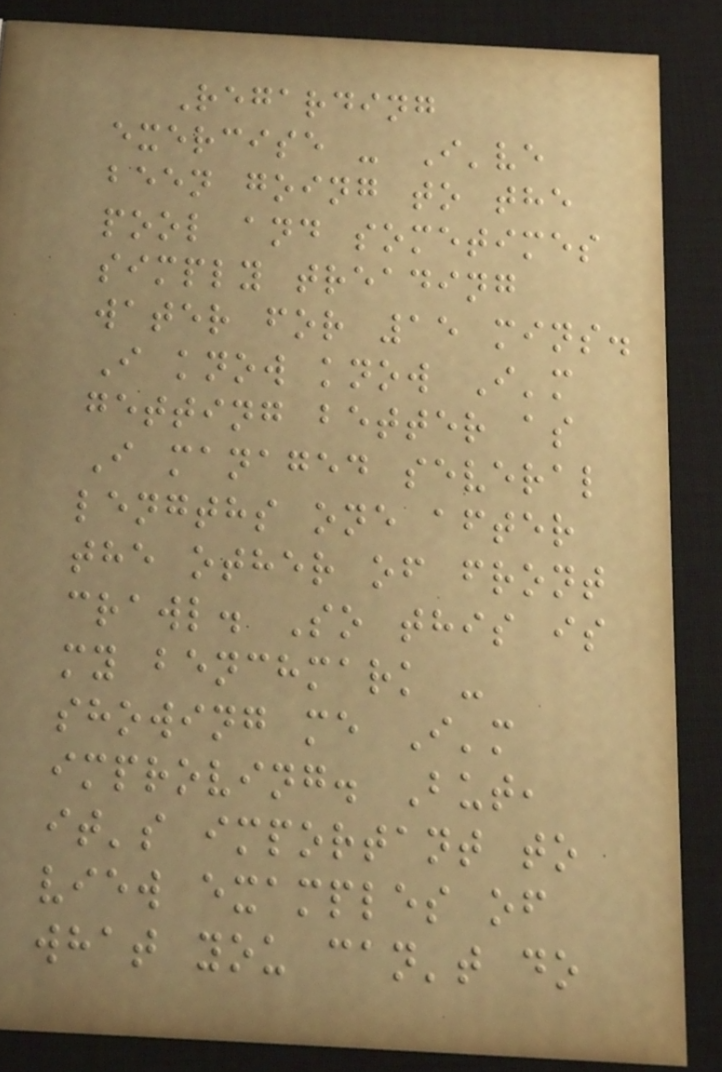Regarding
exercise - I've
been going to the
pool and sometimes
simply treading
water for 15 mins.
I know know I'm
getting better as
I managed several
lengths one after
the other of front
crawl. So this is
my benchmark -
showing me I'm
improving. But,
it's important to
view examples of
what you can't do
